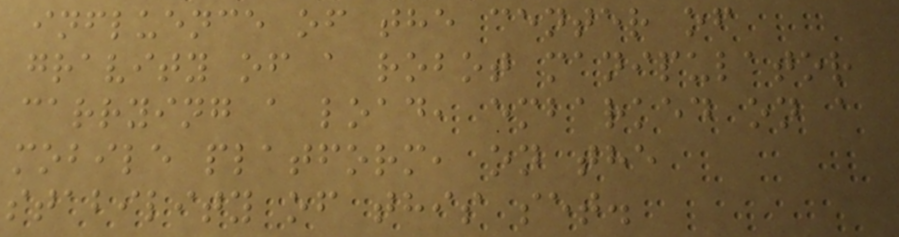influence of the center of
gravity of a robot manipulator
carrying a load, embarked on a
mobile platform, on the
stability of this set.
